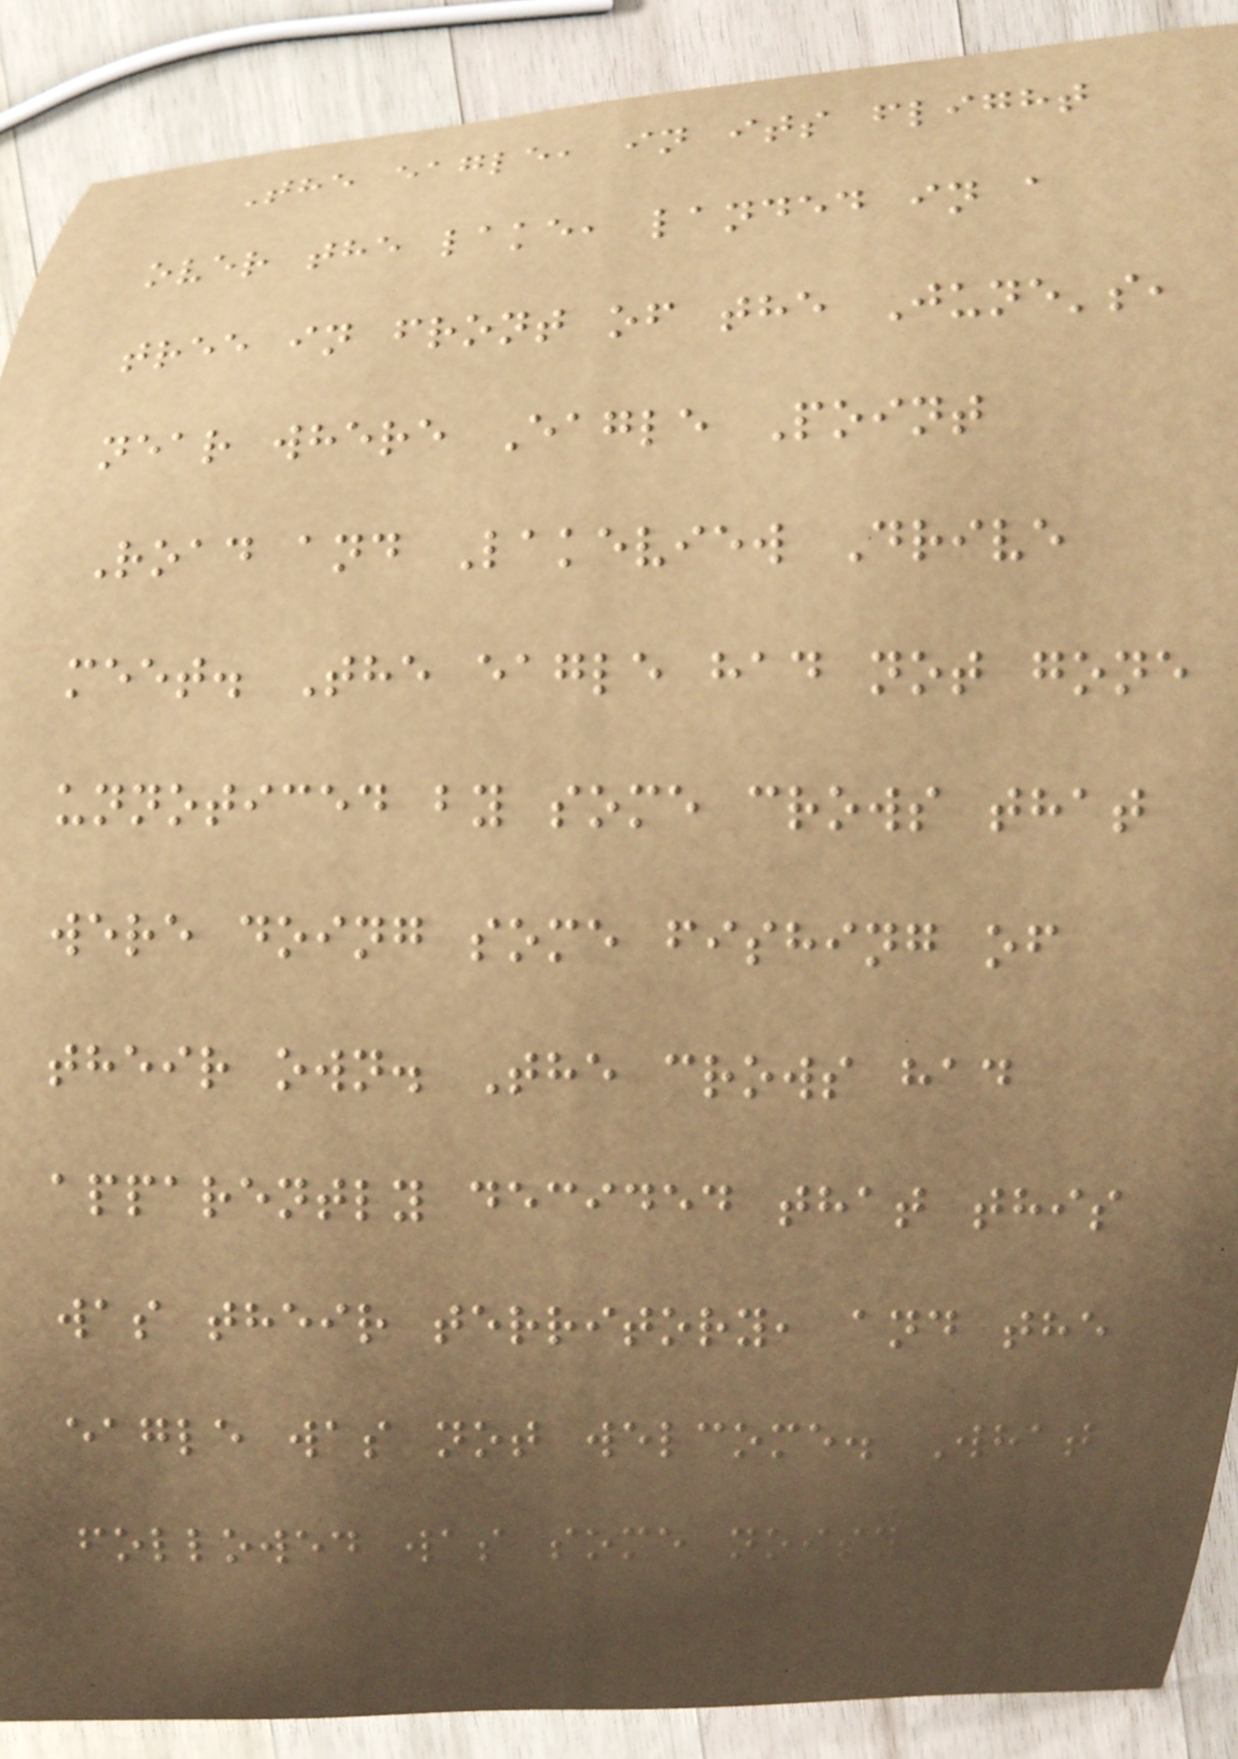The eagle, in its flight
over the lake, landed in a
tree in front of the June's,
near where Eagle Point
Road and Lakeview Drive
meet. The eagle had not gone
unnoticed by some crows that
were doing some fishing of
their own. The crows had
apparently decided that this
was their territory, and the
eagle was not welcome. What
followed was some noisy
